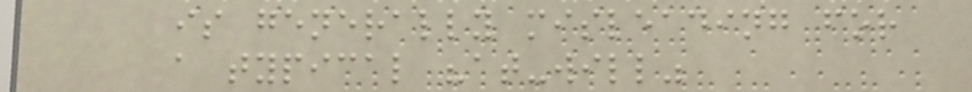is generally misleading for
a typical "at-will"
